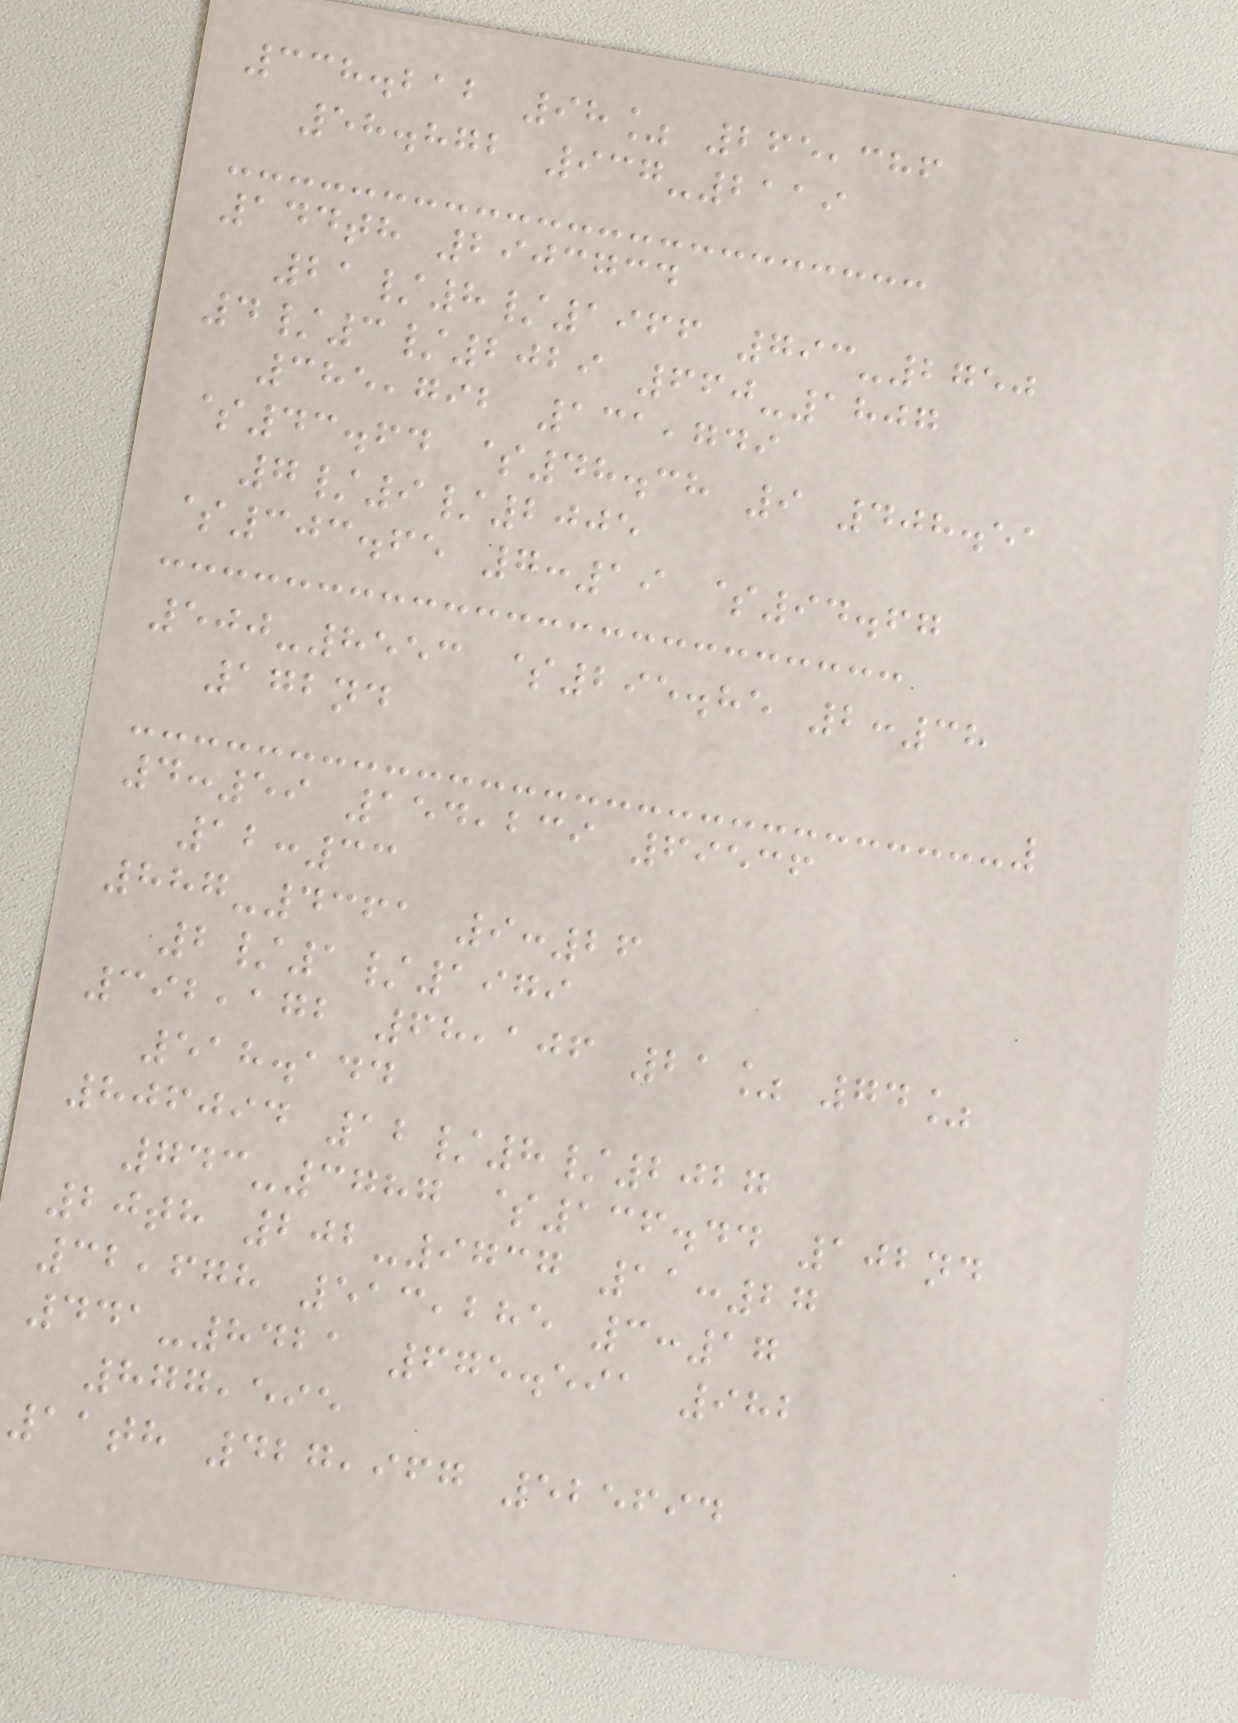338.212 98% 265,386
58.872 937-2119
144th 2903734
21/8/1966 793-2750
4/3/2029 660-1807
385,792 131,749
$43.64 $48.38 9 408.51
7/9/2005
$303.65 7:19 $94.67
500-8553 $295.85 2:38
172nd
4:59 154,239 69536
12:33
887-4361 9:26
2/1/1979
392,172 68,106 21% 74%
518.144
806094 12/8/2027
743-3787 $136.44 102nd
20th 202-9737 11:27
32,678 513,285 3:17
441-8421 675.591 982
877,595
11th 427,967 525694
